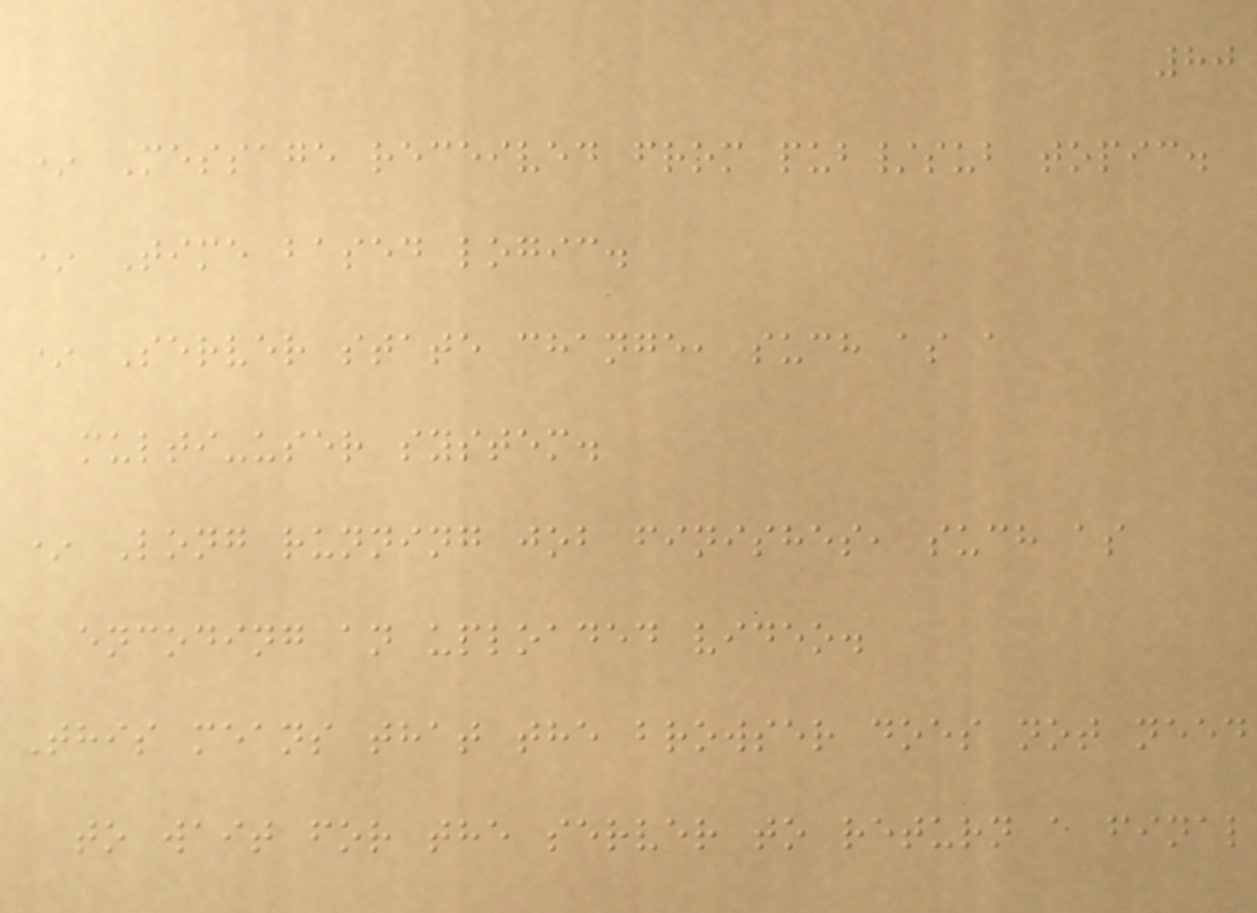80
* Message received from pub/sub topic.
* Time based logic.
* Server state change, such as a
multi-user system.
* Long running job finishes, such as
encoding an uploaded video.
This means that the browser does not need
to wait for the server to return a final
